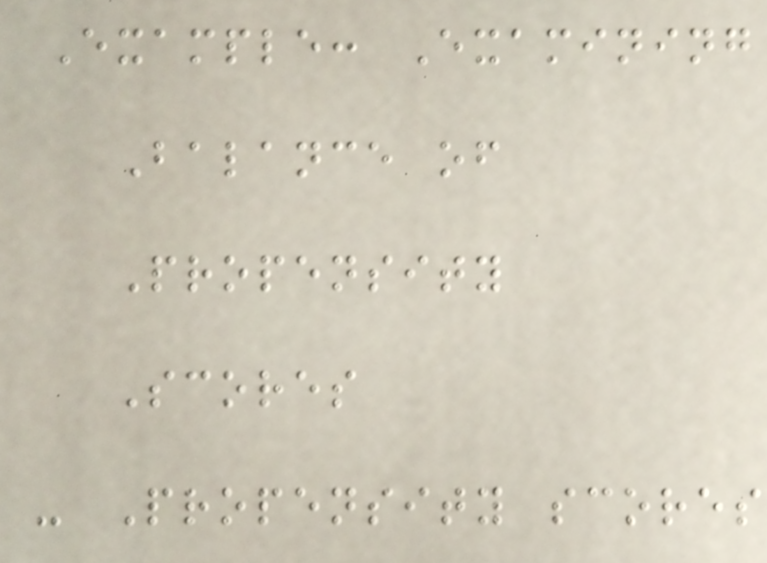Example: Examining
Balance of
Propensity
Scores
- Propensity scores
